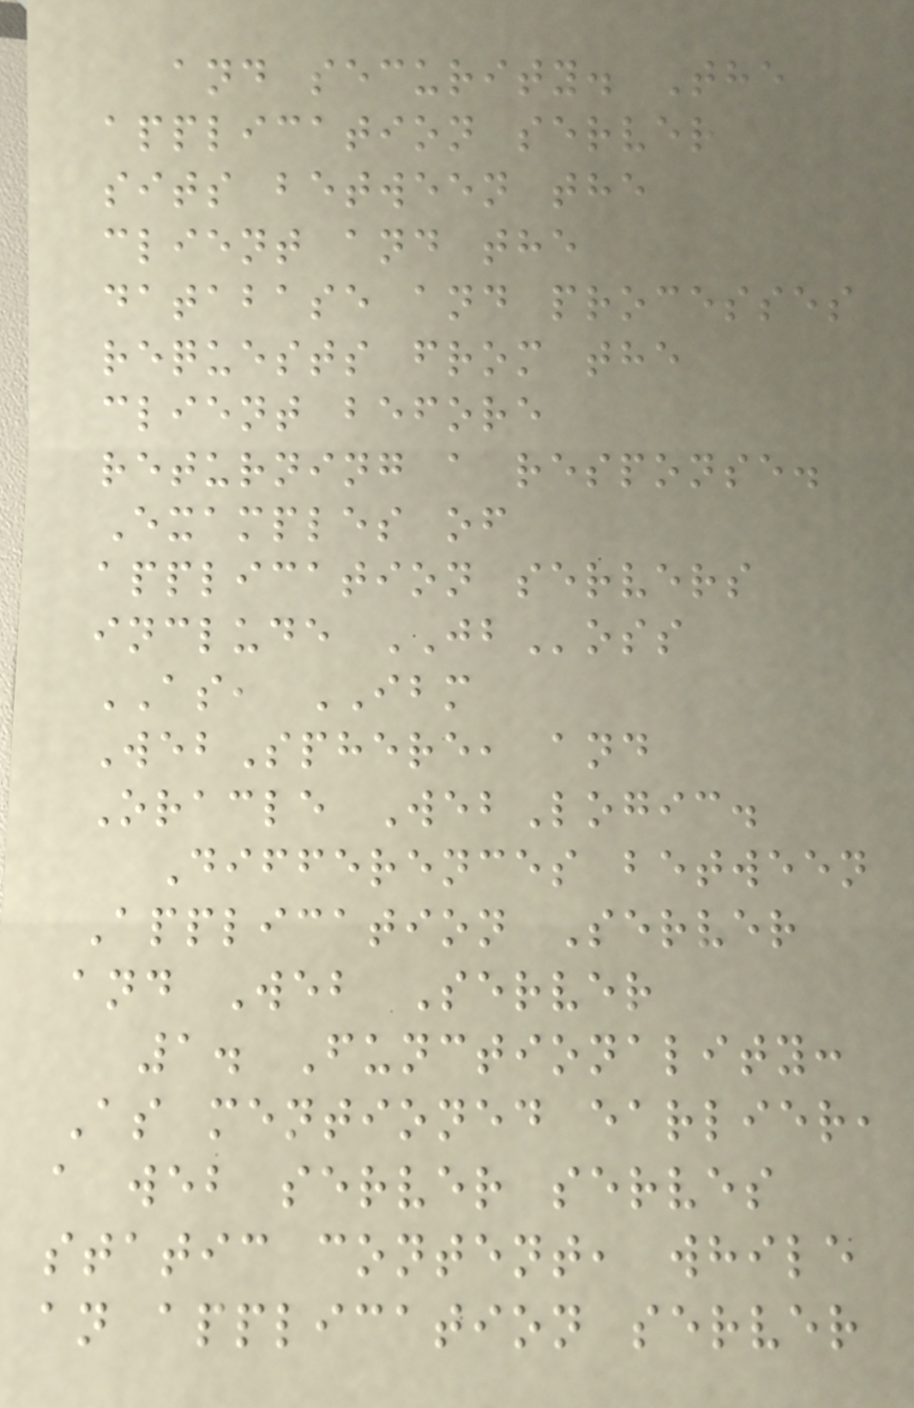and security. The
application server
sits between the
client and the
database and processes
requests from the
client before
returning a response.
Examples of
application servers
include JBoss
AS, IBM
WebSphere, and
Oracle WebLogic.
Differences between
Application Server
and Web Server
1. Functionality:
As mentioned earlier,
a web server serves
static content, while
an application server
